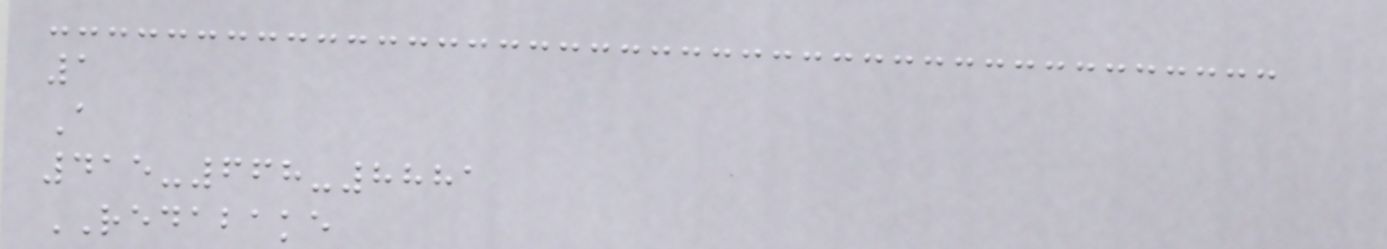1
A
415-668-8881
REDABAKE
